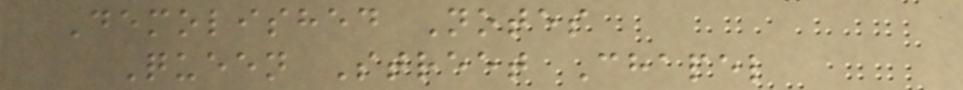Demolished Notes
Queen Street Chapel
